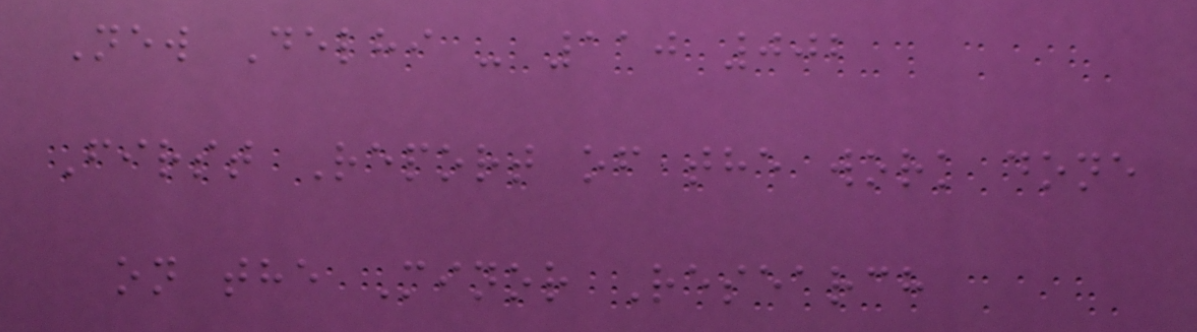New Delhi - 110 002
First Report of the work done
on the Minor Research
